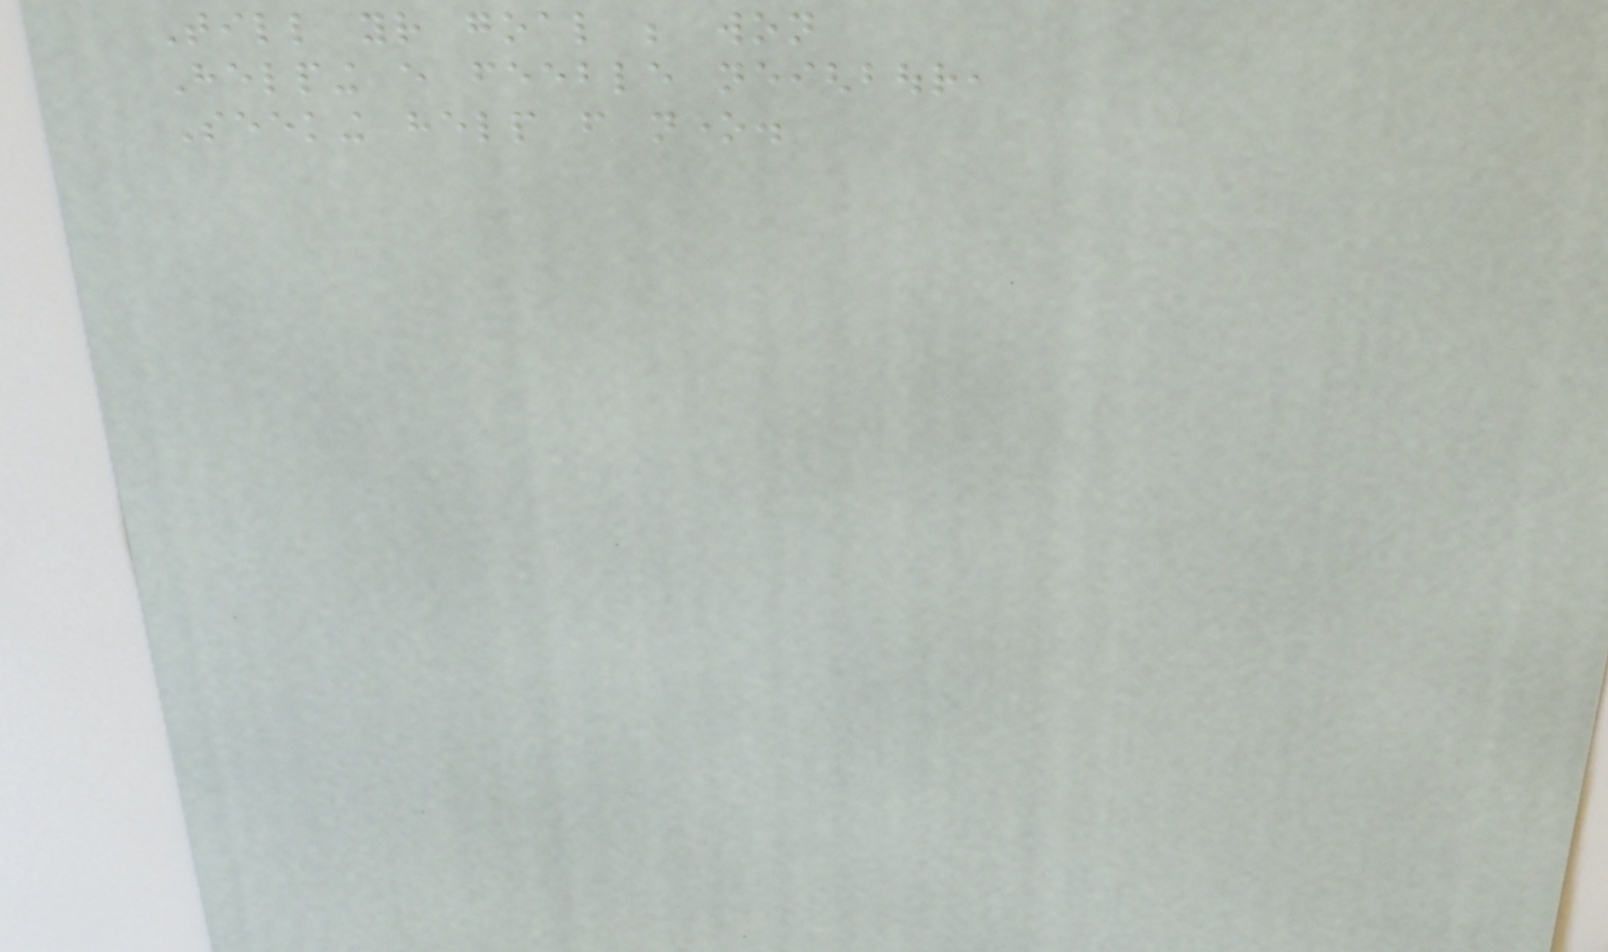Till your goal be won
Helping every feeble neighbour,
Seeking help from none.
